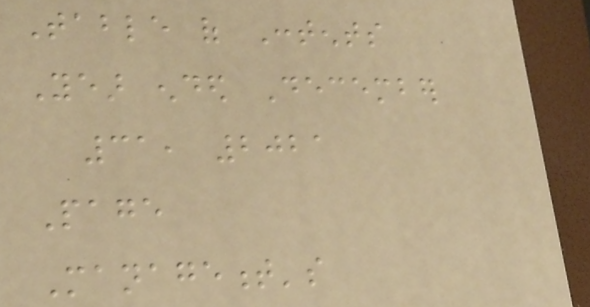Table of Contents
Year ended December
31, 2021
Page
Management's
